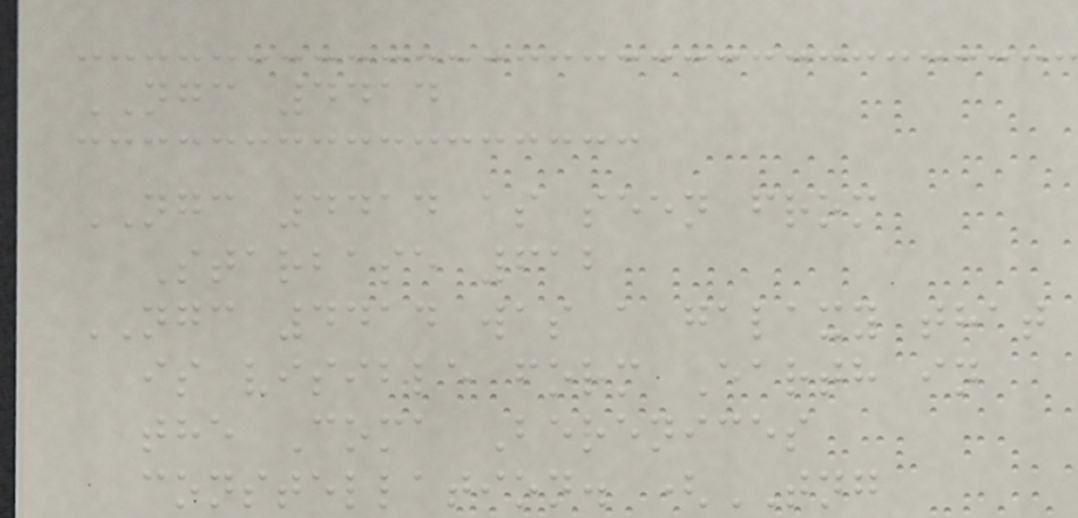NGC 4414
NGC 4414 as seen from
Starbase 612
NGC 4414 was a galaxy that
is visible form Earth in
the Coma Berenices
constellation. (TNG
